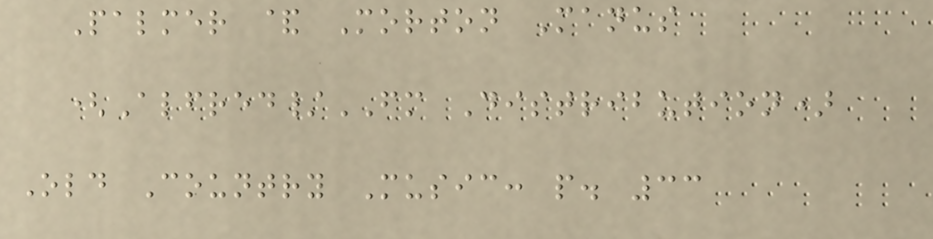Palmer & Morton Manus
(Alfred/FM Distribution)
Old Country Music: p. 33
